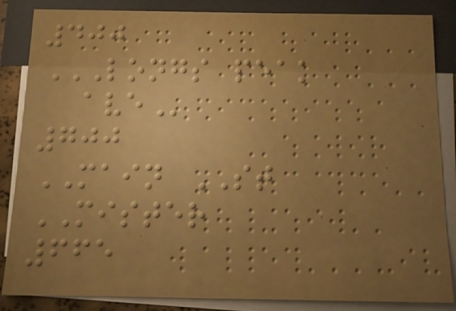400
LONGS PEAK
AVE
700
MAIN ST
MISTER
665
